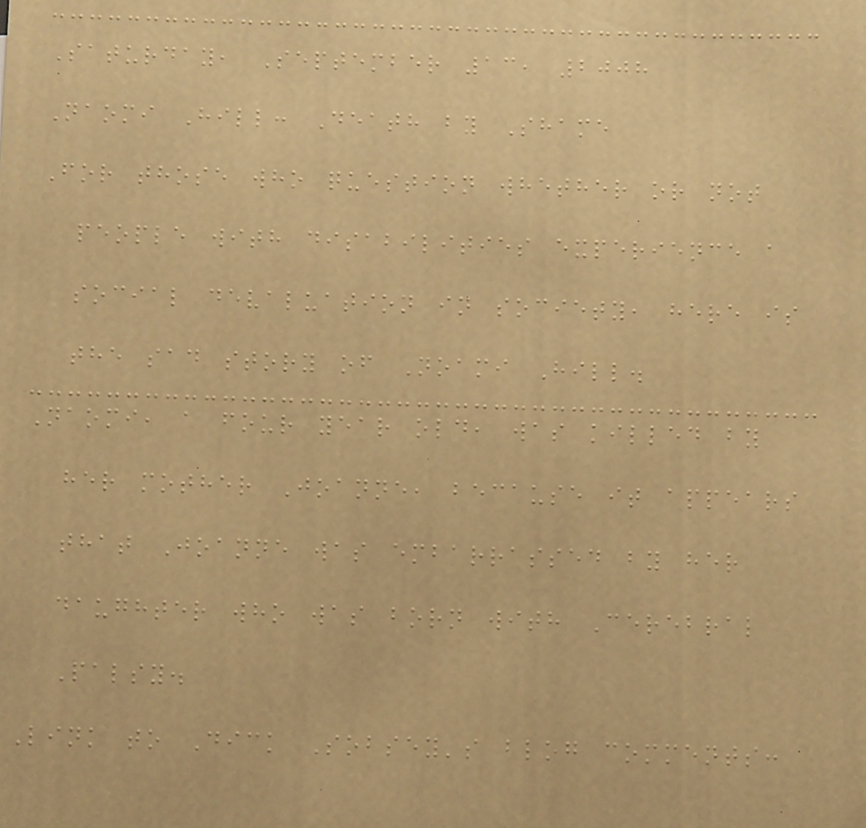Saturday, September 13, 2008
Naomi Hill: Death by Shame
For those who question whether or not
people with disabilities experience a
social devaluation in society, here is
the sad story of Noami Hill.
Naomi, a four year old, was killed by
her mother Joanne, because it appears
that Joanne was embarrassed by her
daughter who was born with Cerebral
Palsy.
Link to Dick Sobsey's blog comments:
